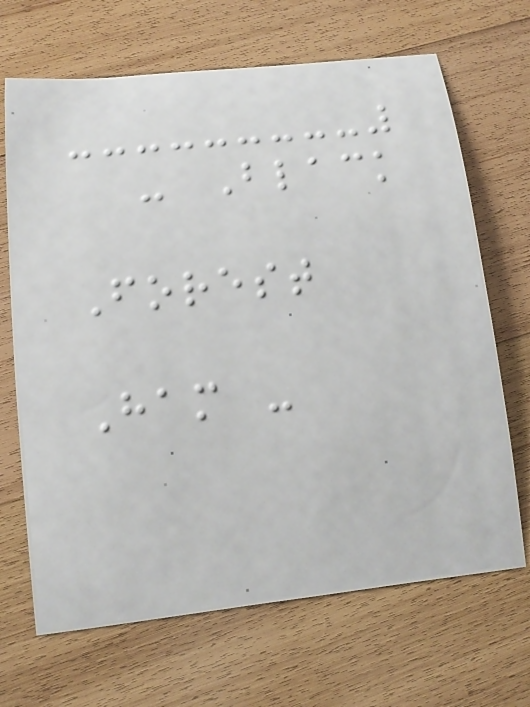- Black
Forest
Ham -
